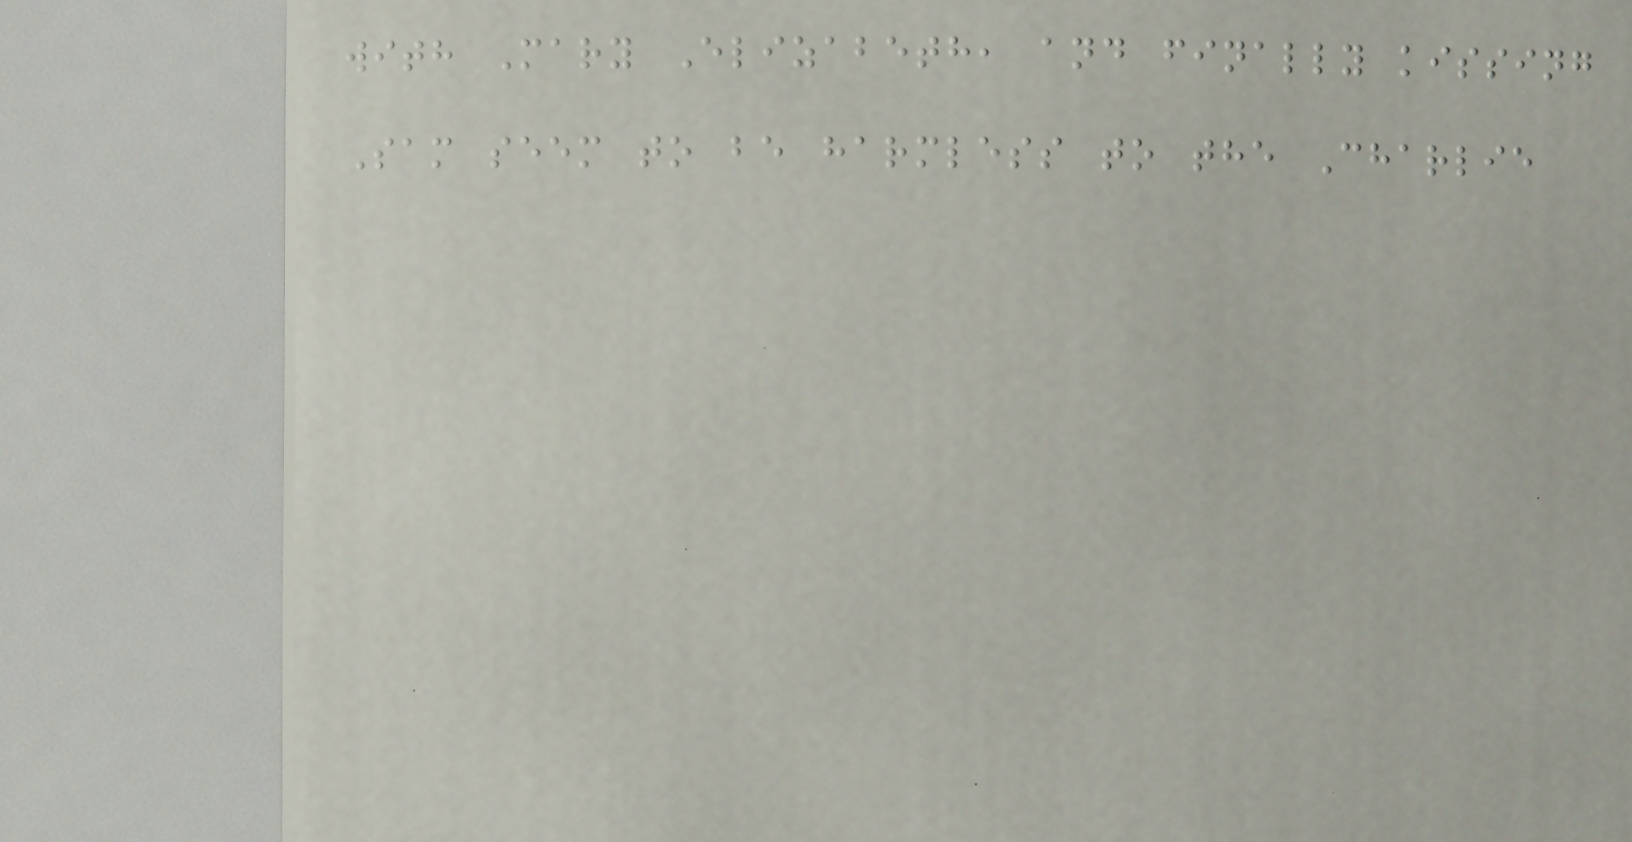with Mary Elizabeth, and finally kissing
Sam seem to be harmless to the Charlie
